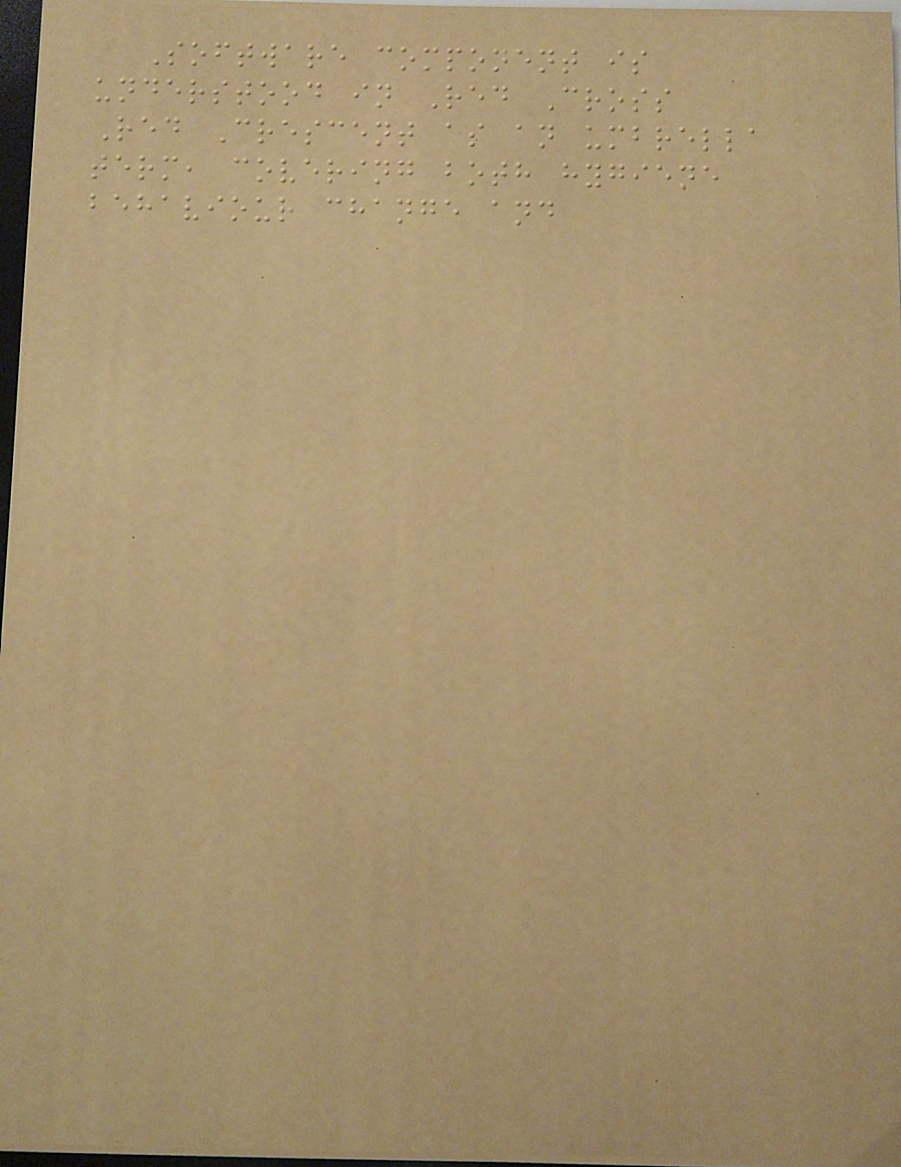Software component is
understood in Red Cross
Red Crescent as an umbrella
term, covering both hygiene
behaviour change and
